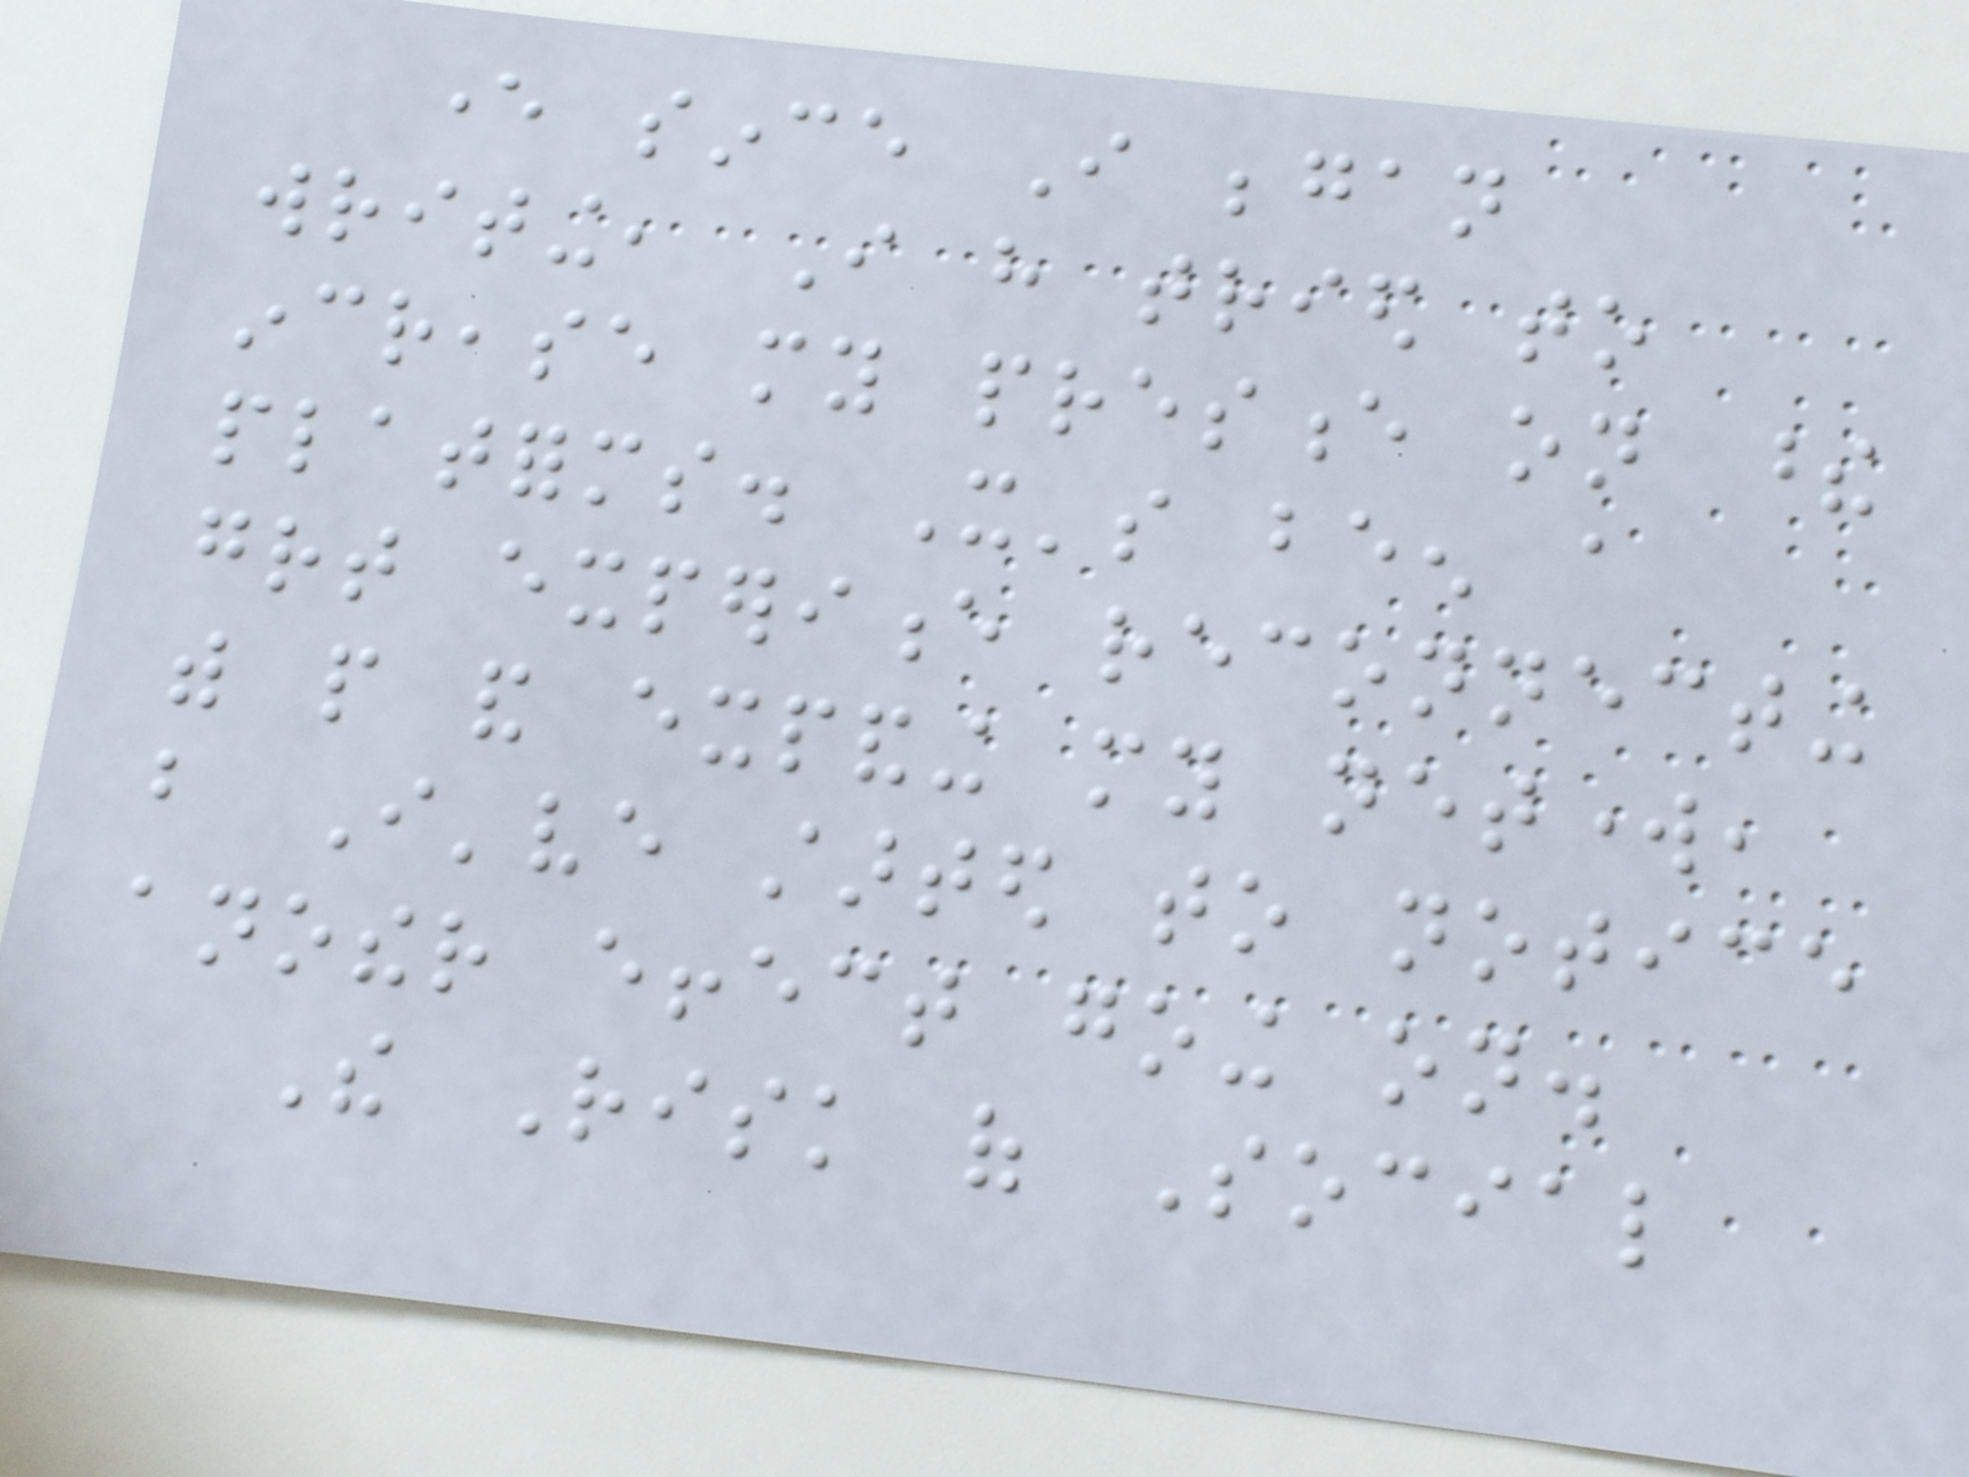ever since I began
writing, I have tried to
increase my presence on these
platforms. It's been a
great experience reconnecting
with people and expanding my network,
but I've started to notice
another effect going on.
The Risk of Social
